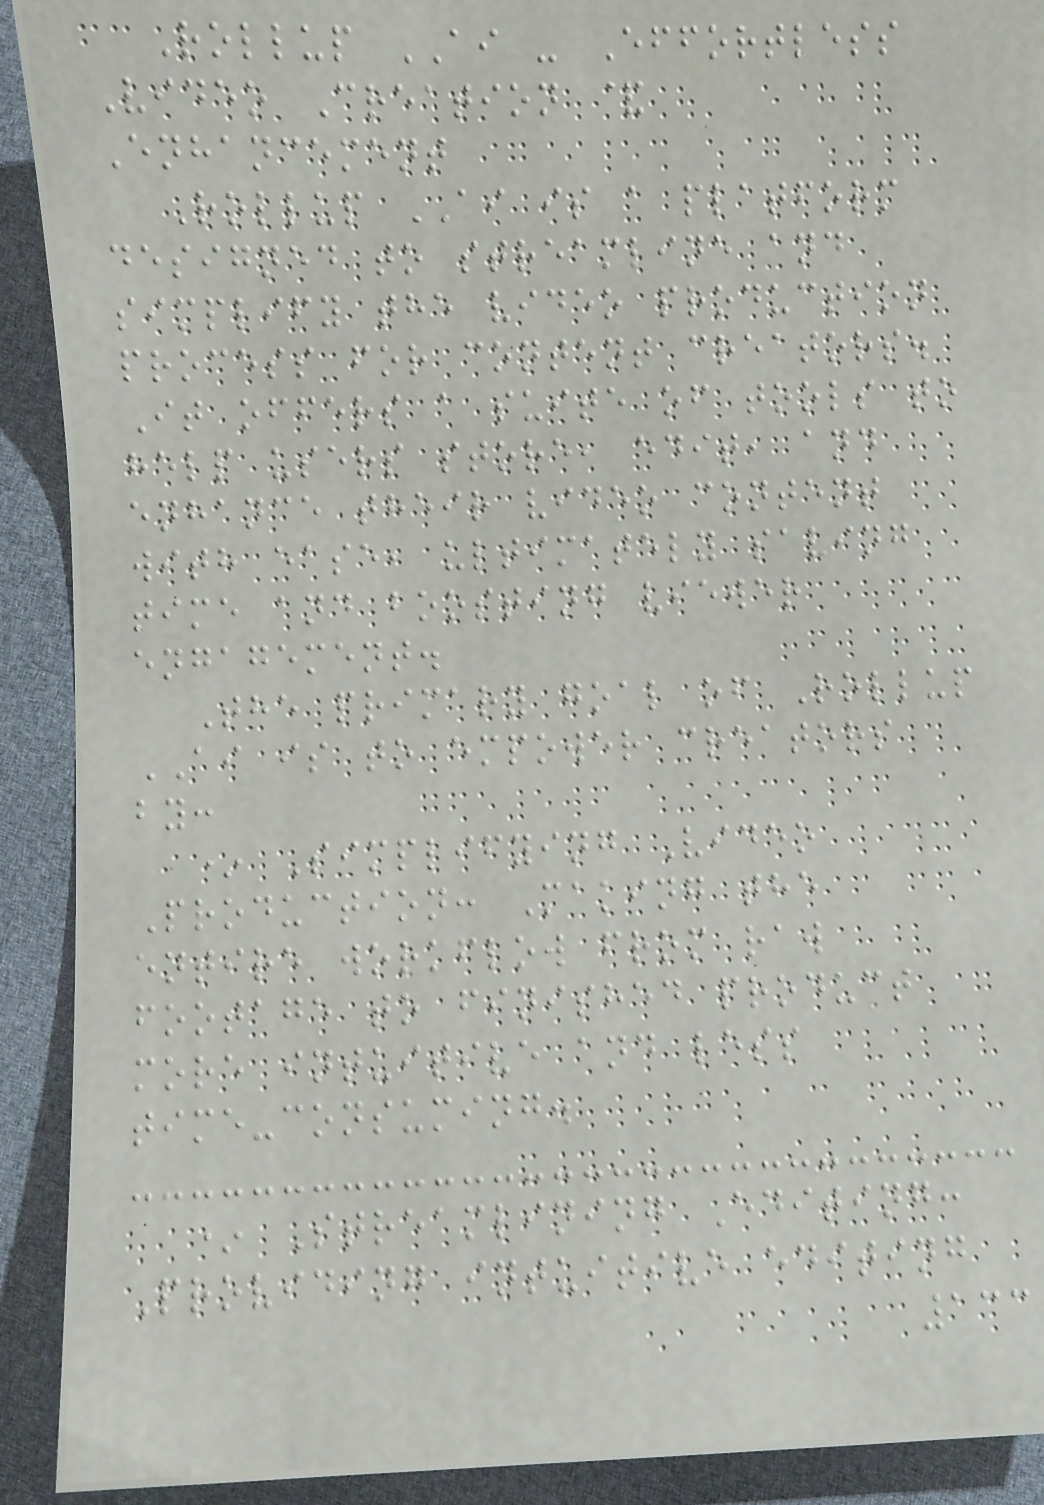Rollup AI - Effortless
Video Creation &
Enhancement
Rollup AI is a platform
designed to streamline and
simplify the video production
process for content creators.
It offers a suite of tools to
help users store, edit, and
enhance their video content
with ease, ultimately saving
time and boosting viewer
engagement.
The primary goal of Rollup
AI is to empower creators
by:
* Simplifying Video
Production: Making the
entire workflow from raw
footage to finished product
more intuitive and less
time-consuming.
* Streamlining Editing:
Providing intuitive editing
133
